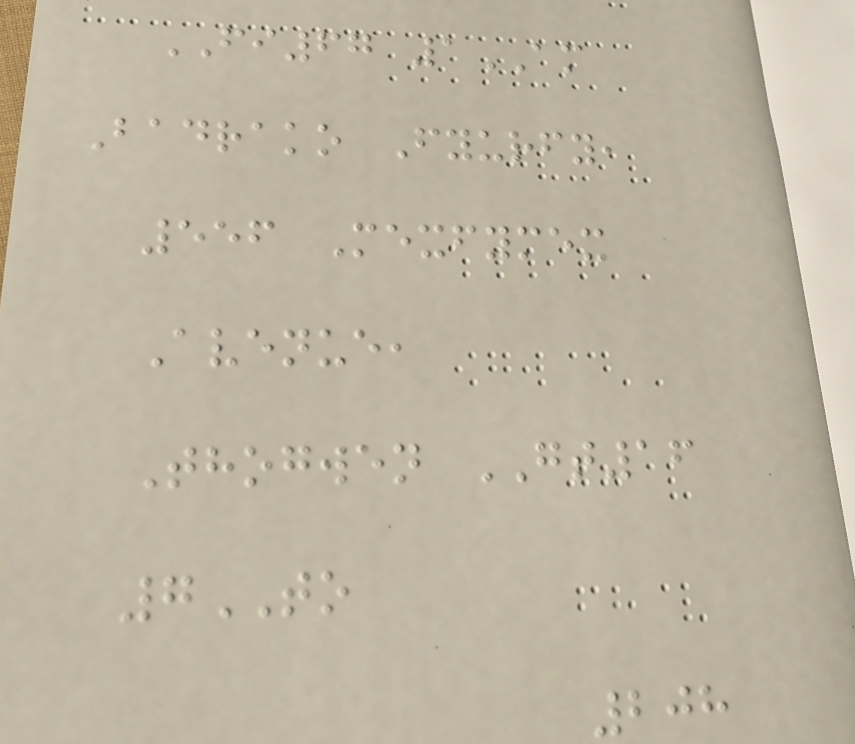FI67 1AM
Badrako Fyurfy,
556 Mexfymex
Avenue,
Thogwen GT16
7TO
208
